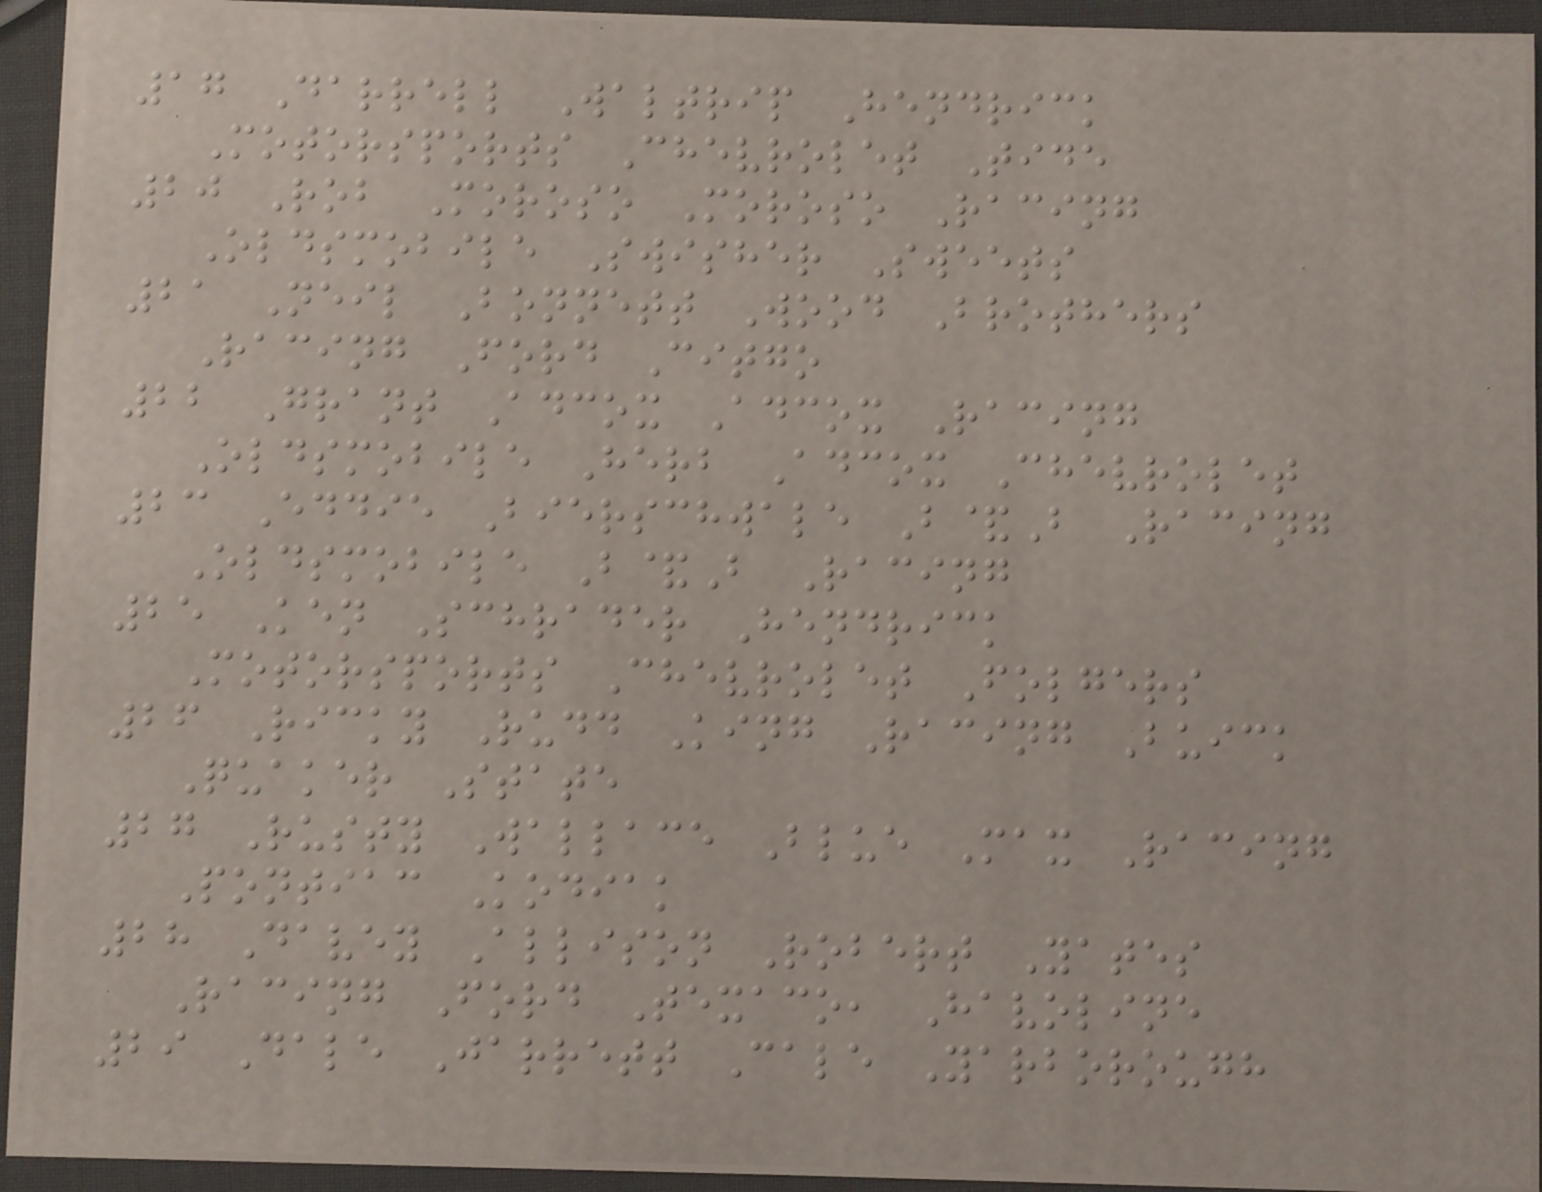17 Darrell Waltrip Hendrick
Motorsports Chevrolet Tide
20 Rob Moroso Moroso Racing
Oldsmobile Swisher Sweets
21 Neil Bonnett Wood Brothers
Racing Ford Citgo
22 Grant Adcox Adcox Racing
Oldsmobile Herb Adcox Chevrolet
23 Eddie Bierschwale B&B Racing
Oldsmobile B&B Racing
25 Ken Schrader Hendrick
Motorsports Chevrolet Folgers
26 Ricky Rudd King Racing Buick
Quaker State
27 Rusty Wallace Blue Max Racing
Pontiac Kodiak
28 Davey Allison Robert Yates
Racing Ford Texaco, Havoline
29 Dale Jarrett Cale Yarborough
